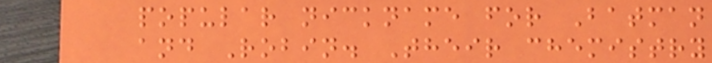popular nickname for Batman
and Robin. Their chemistry
